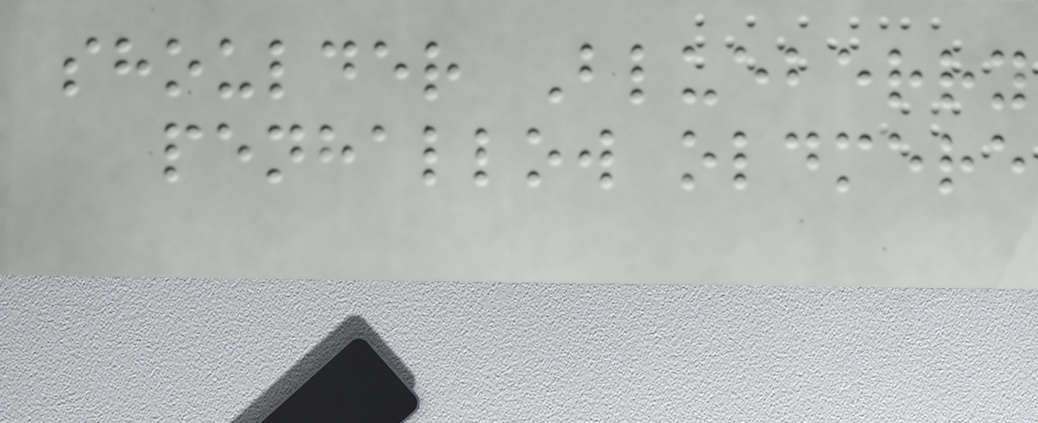shoulder Blueberry
penhallow oldmere
